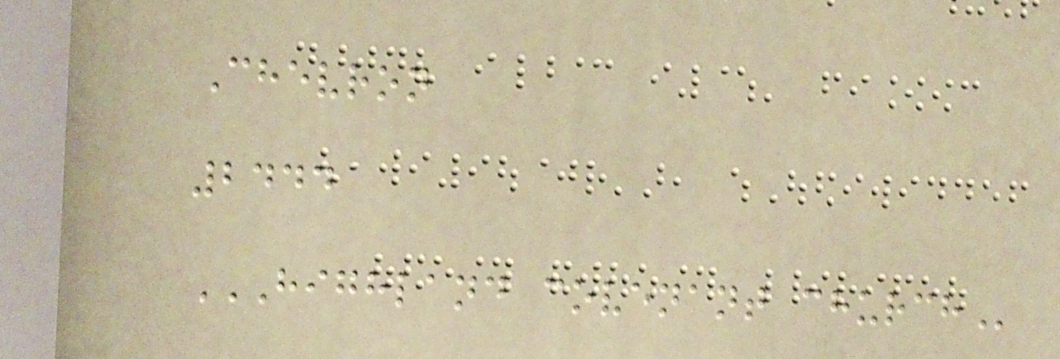Chevron
2444
HIGHLAND COVENANT CHURCH
